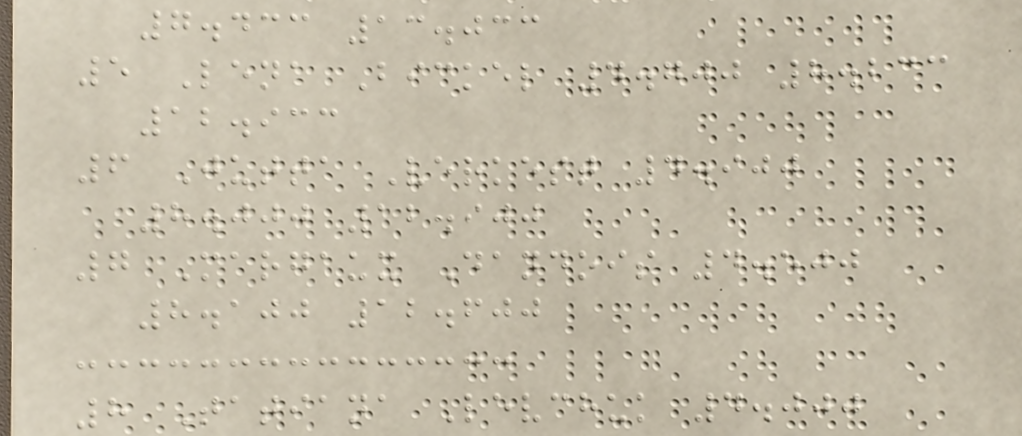7.433 13.033
5 Lena Bickel 4.700 8.233
12.933
6 Jutta Verkest 4.900
8.000 12.900
7 Margaux Dandois 4.500
8.100 12.600
8 Tatiana Levchuk 4.000
